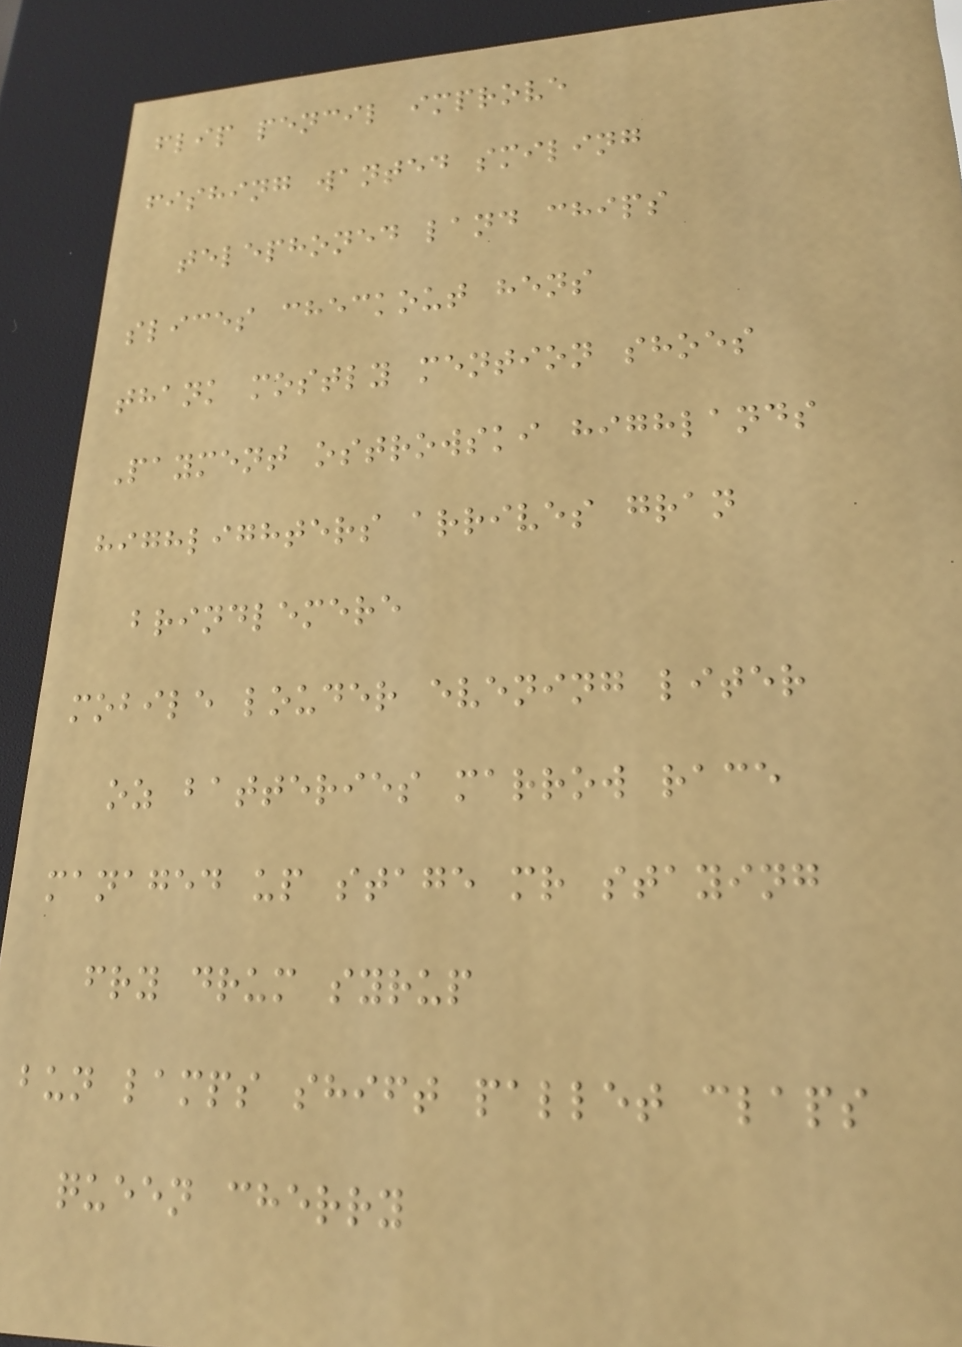flip pencil improve
fishing wanted smiling
telephoned land chips
slices checkout hens
thank mostly mention shoes
Payment ostrowski highlands
highlighters arrives gran
brindlemere
mobile louder evening liter
oz batteries marrow race
managed up stage mr staying
fry drum syrup
bun lamps shift pallet claps
queen cherry
